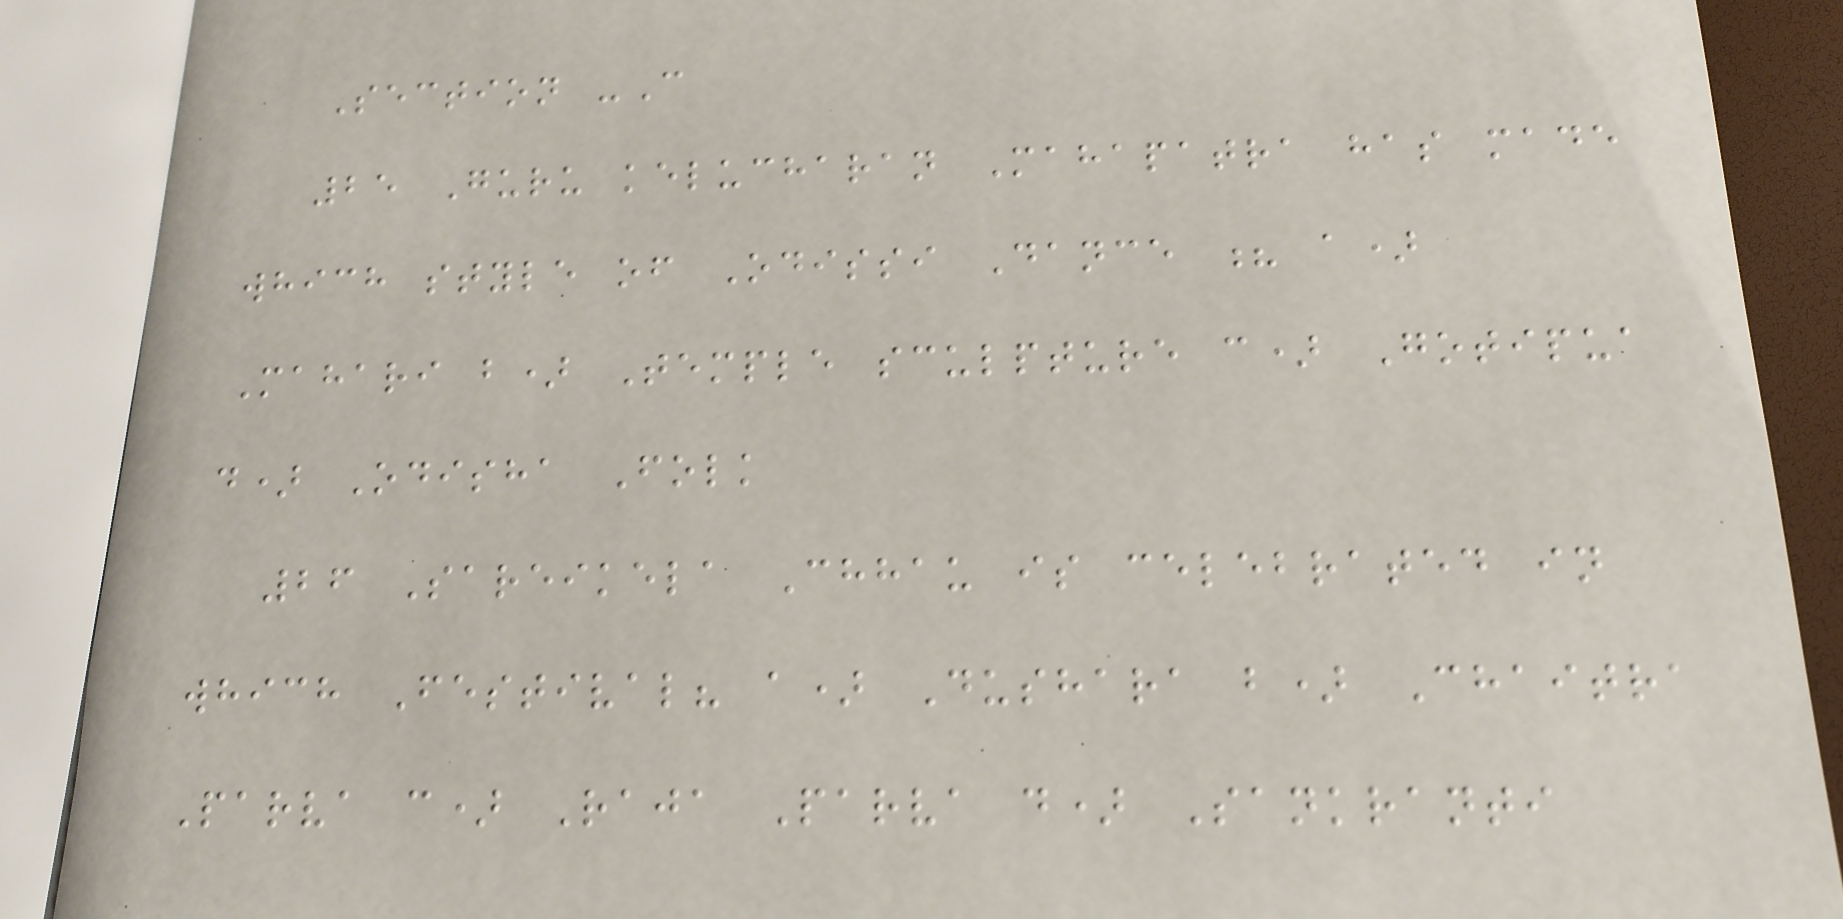Section -C
25 Guru kelucharan Mahapatra has made
which style of Odissi Dance ? a)
Mahari b) Temple sculpture c) Gotipua
d) Odisha Folk
26 Sareikela Chhau is celebrated in
which Festival? a) Dushara b) Chaitra
Parva c) Raja Parva d) Sankranti
